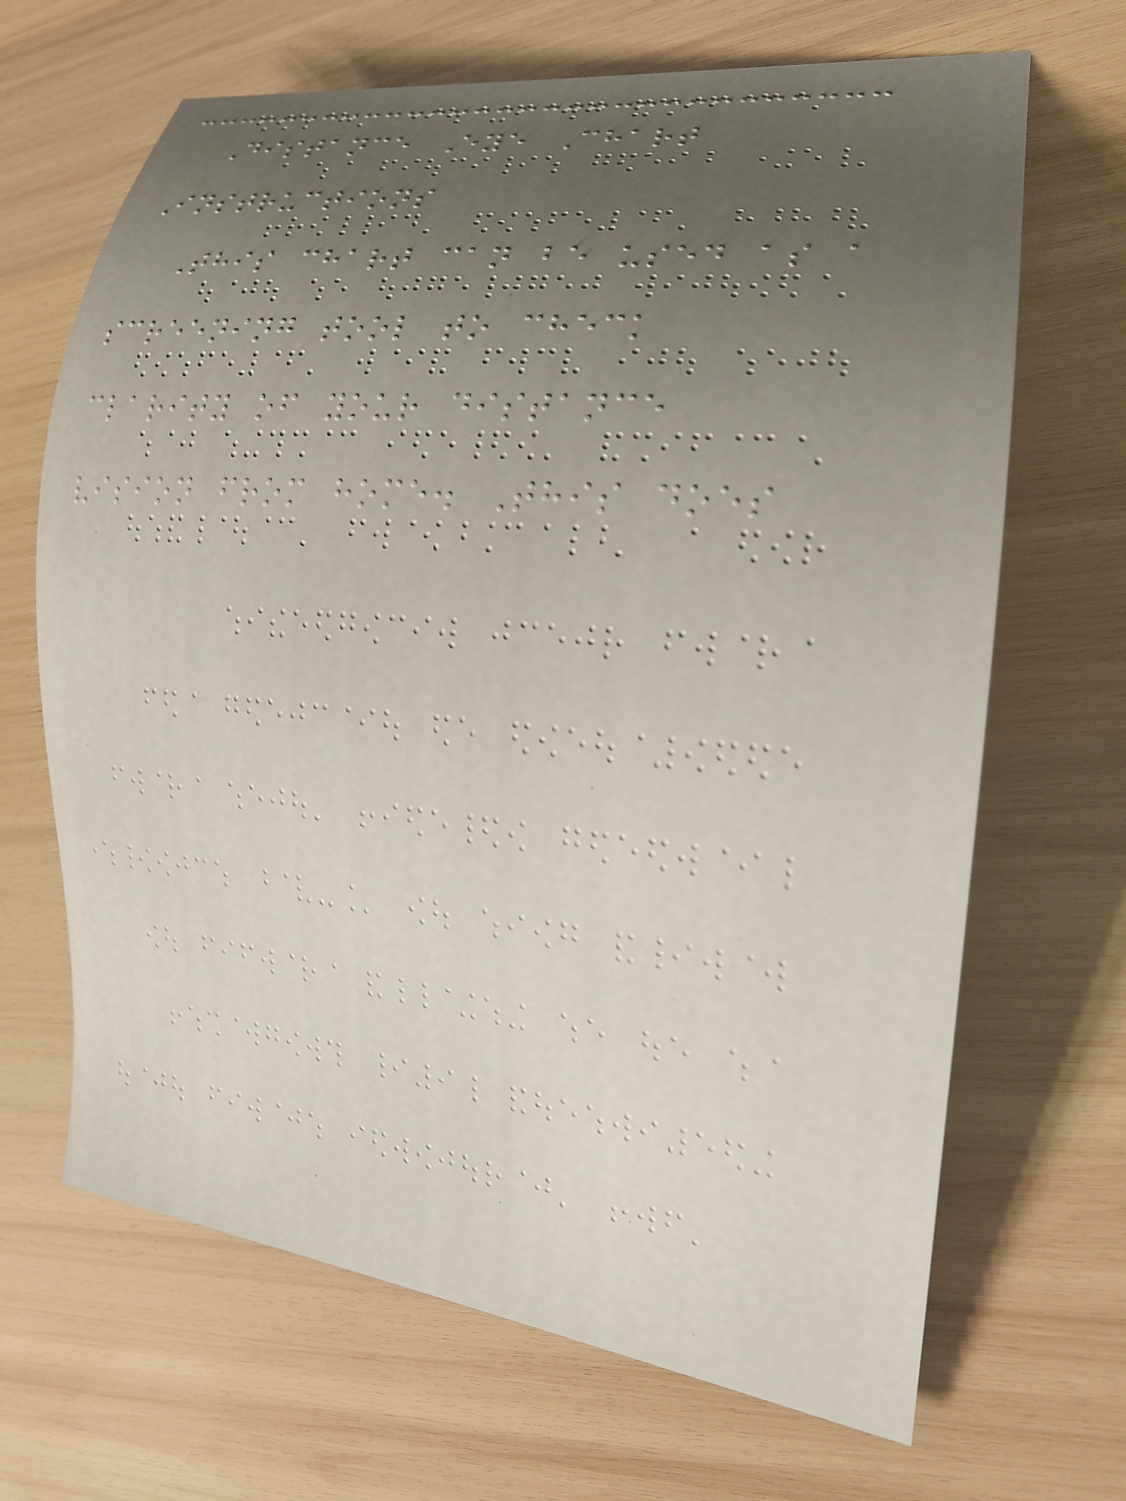Distance Eye Chart
Instructions
This chart can be used as a
screening tool to check
clarity of your distance
vision from home. This does
